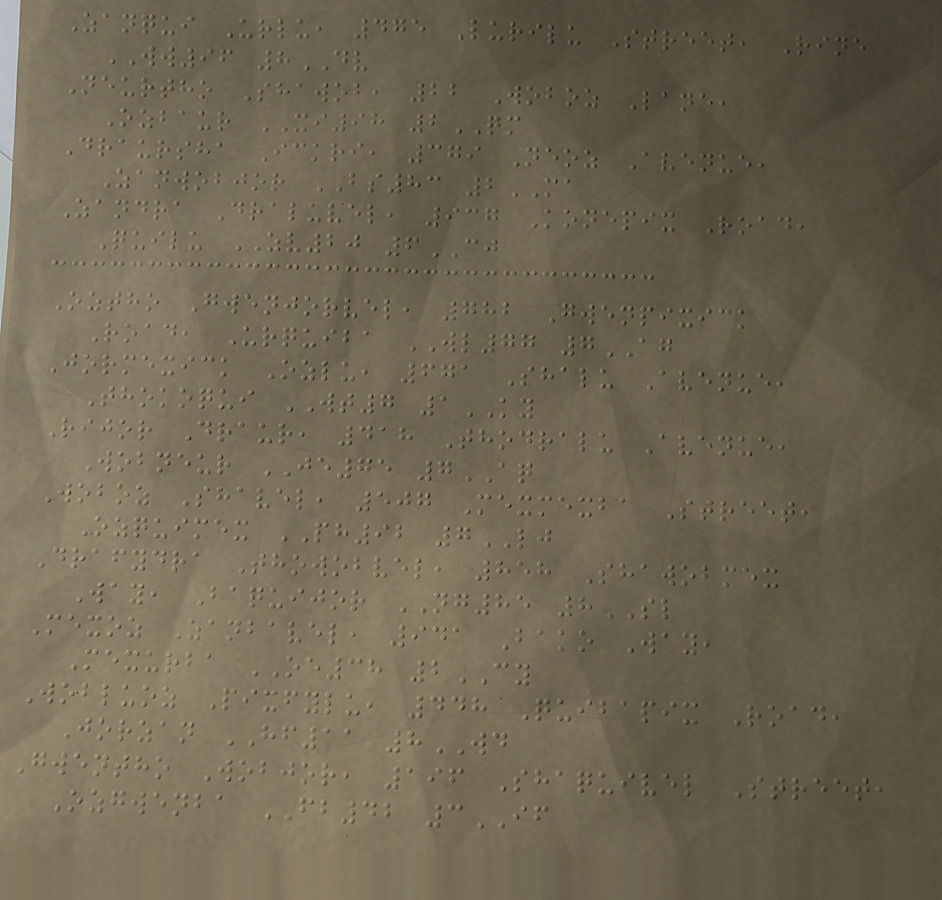Zanqui Urlu, 475 Lurilu Street, Rine
WW96 8DV
Neurtho Shawob, 22 Woboz Lane,
Ozbaur XI98 2QM
Draursha Ickri, 379 Neoz Avenue,
Zanwobjor BS83 2MA
Zandra Draluvel, 937 Konepix Road,
Quilu ZV20 6CJ
Oztho Gwenjorvel, 782 Gwenpixick
Road, Urquiba WL77 7AG
Jormexick Ozlu, 671 Shalu Avenue,
Thokoqui WT7 1KY
Rijor Draur, 418 Thodralu Avenue,
Wobneur JE75 7AQ
Woboz Shavel, 507 Mexmexba Street,
Ozquimex PH92 7LJ
Drafydra Thowobvel, 858 Shawobmex
Way, Baquijor NG85 8SL
Mexoz Zanbavel, 941 Bako Way,
Mexurba OE38 2CY
Wobluoz Pixfylu, 448 Quibapix Road,
Jorzan HF11 8WD
Gwentho Wobjor, 196 Shaquivel Street,
Ozgwenba FB42 3IF
